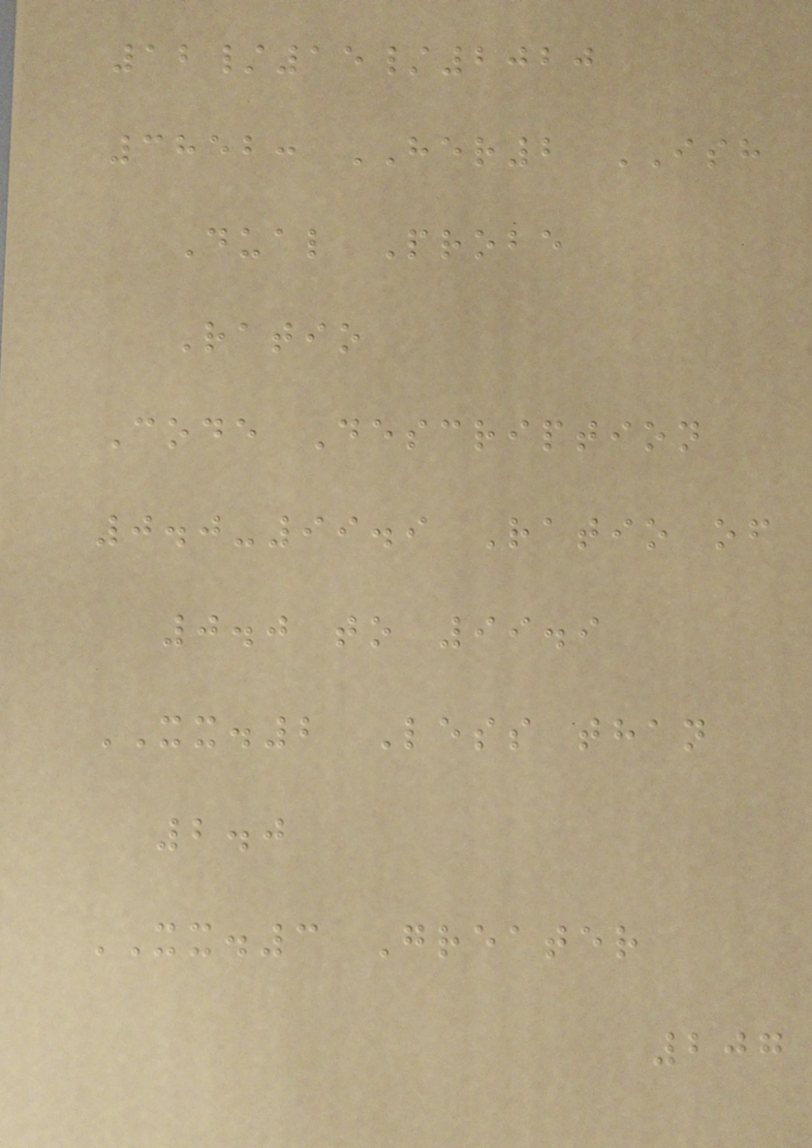12/15/2020
3852: HER2 ISH
Dual Probe
Ratio
Code Description
0.0-99.9 Ratio of
0.0 to 99.9
XX.2 Less than
2.0
XX.3 Greater
207
